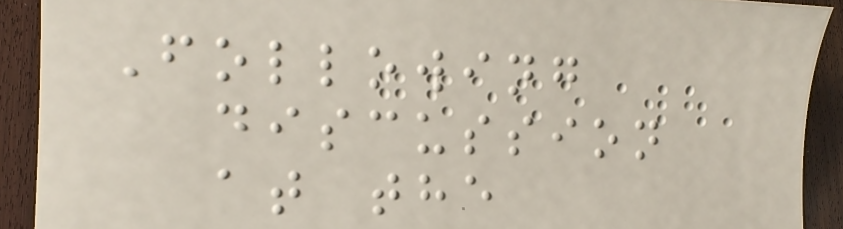Following
discussion
at the
